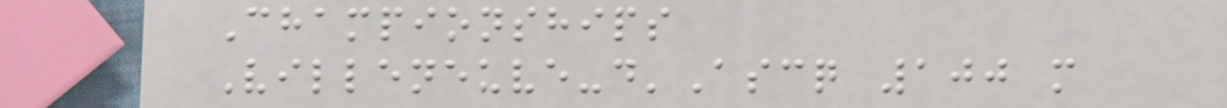Championships
Villeneuve-d'Ascq 100 m
